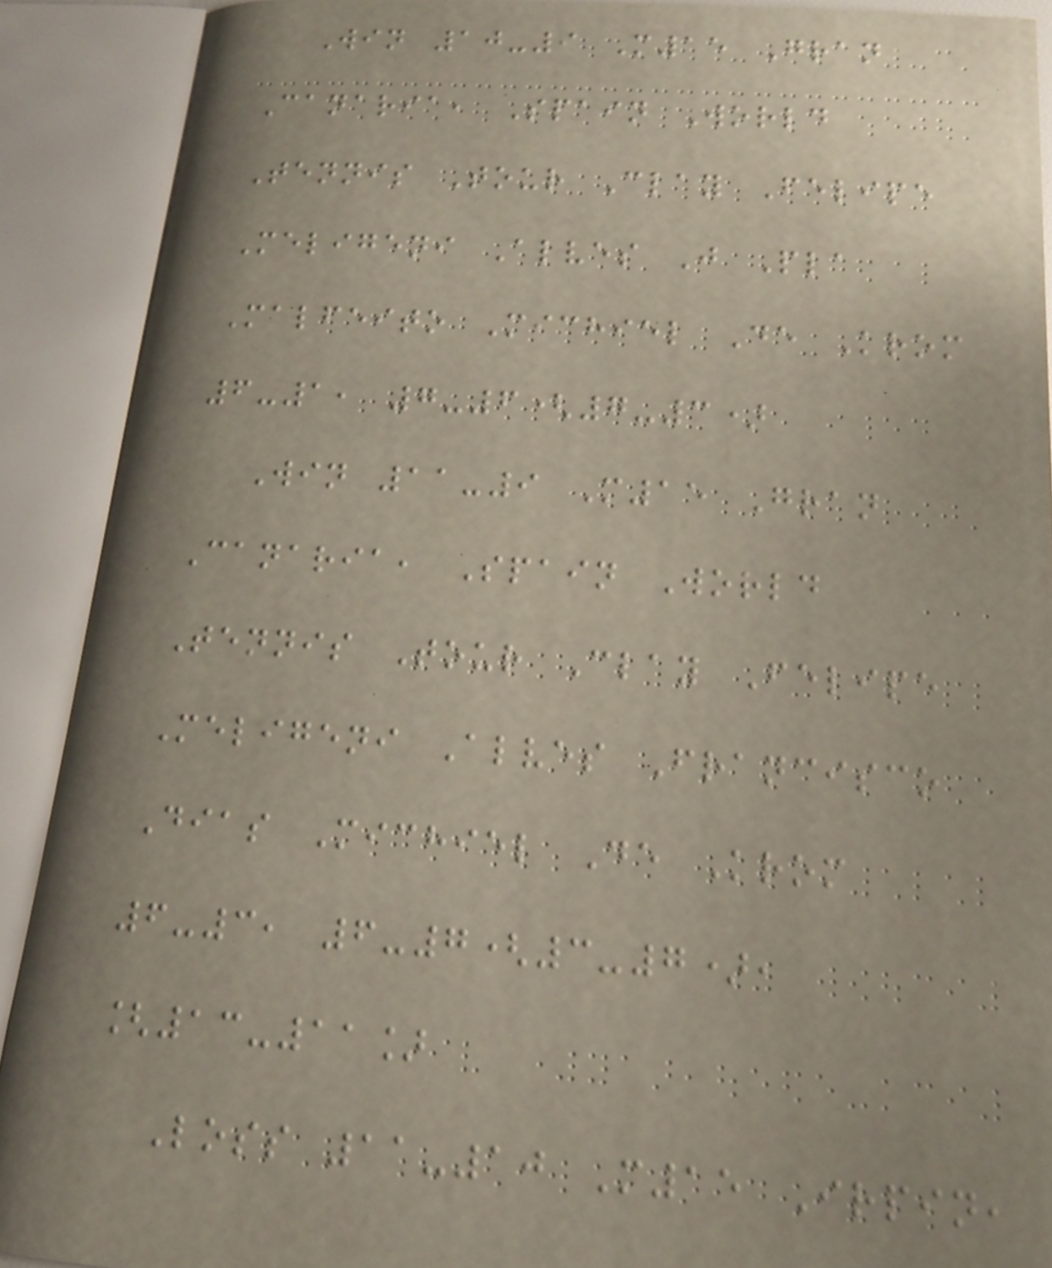Win 10-9 M15 Gran
Canaria, Spain World
Tennis Tour Clay Felipe
Meligeni Alves J Pla
Malfeito Michiel De Krom
6-1, 7-6(7-3)
Win 11-9 M15 Gran
Canaria, Spain World
Tennis Tour Clay Felipe
Meligeni Alves Francisco
Dias Michiel De Krom
6-3, 6-7(3-7),
[13-11]
Loss 11-10 M15 Irpin,
